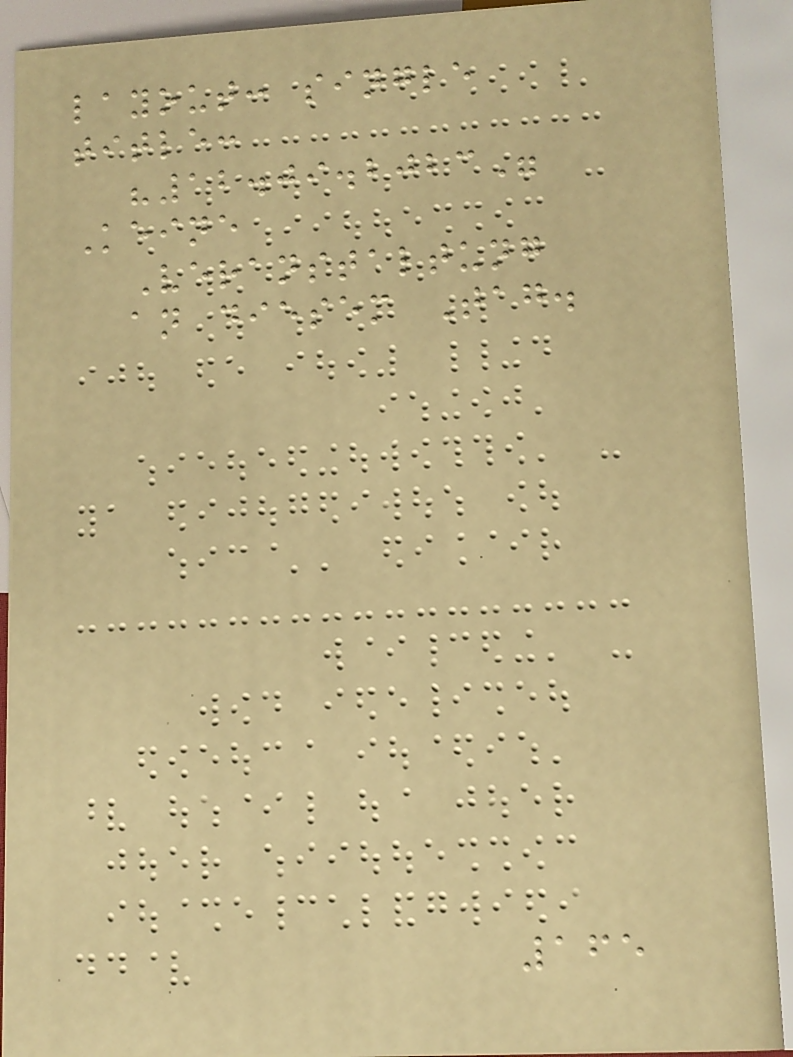layout: single
title:
"12.09.2023"
Keine
Veranstaltung
an diesem Tag.
165
